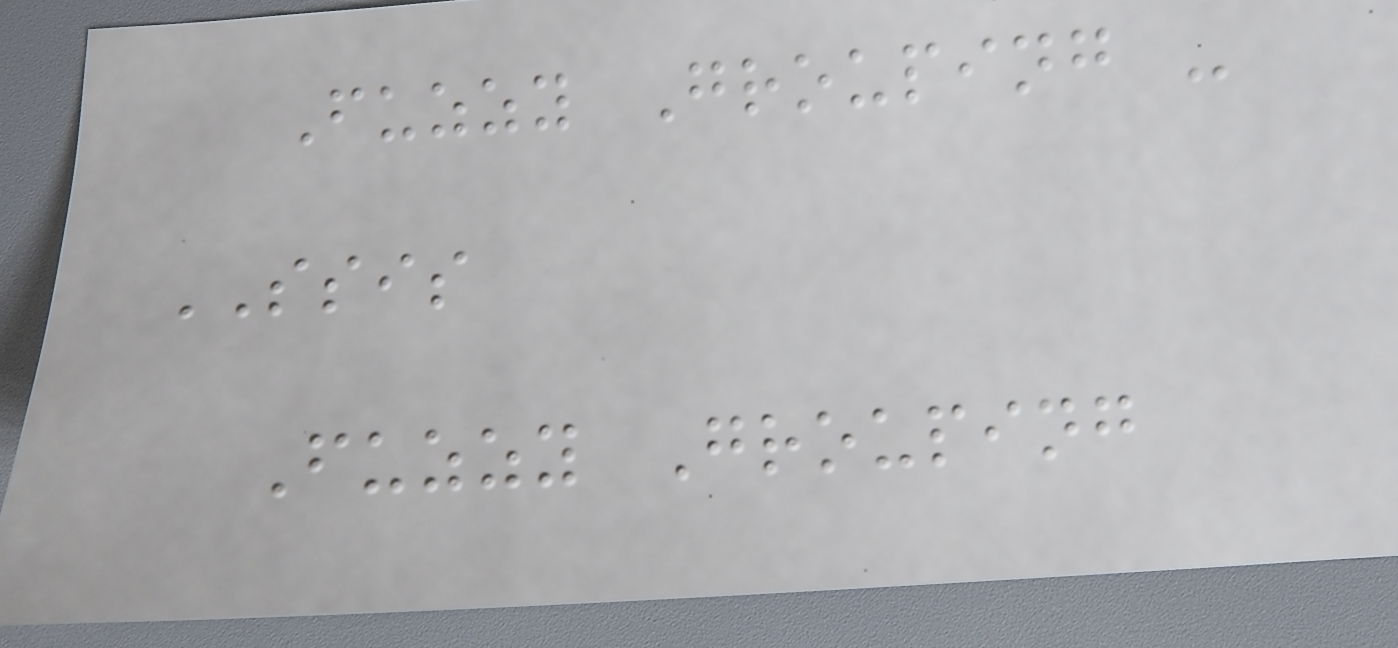Fuzzy Grouping -
SSIS
Fuzzy Grouping
